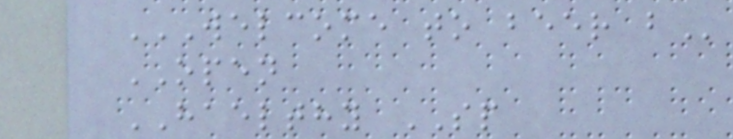WELCOME TO BEER B
OPEN
HAELTHY SP
